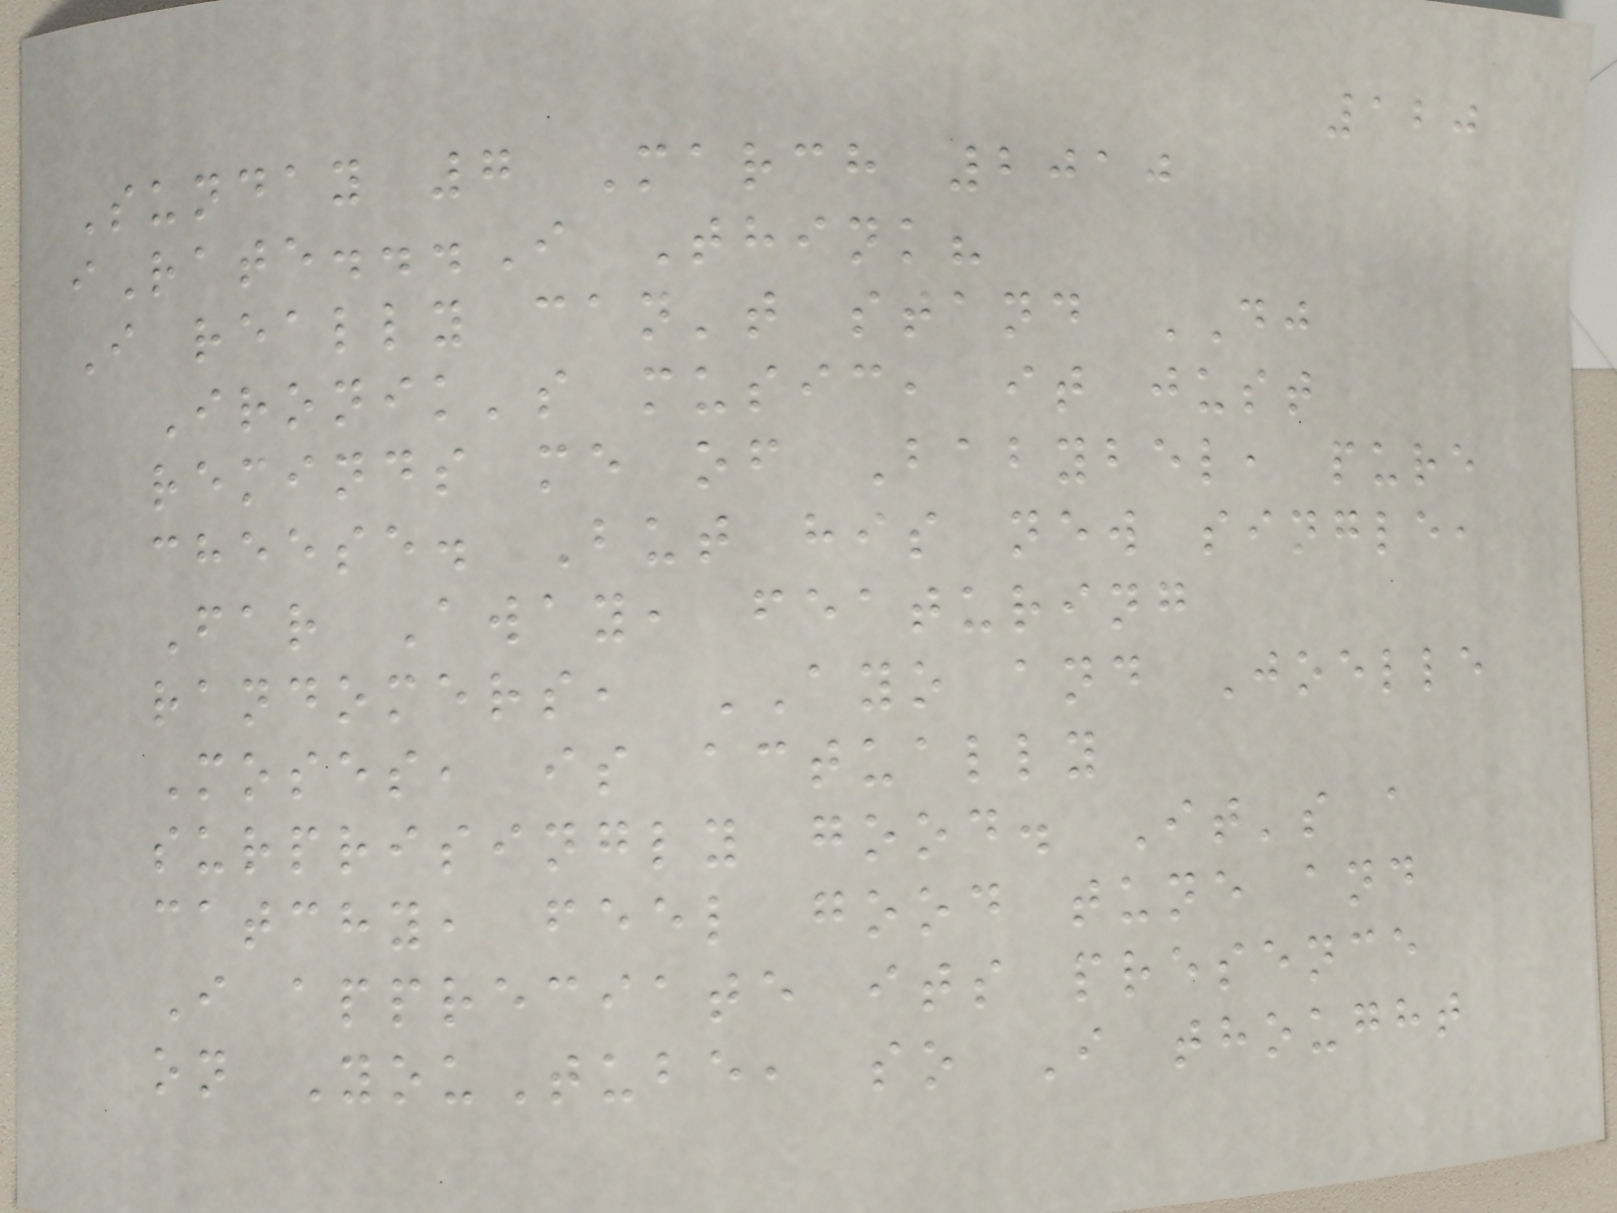120
Sunday 7 March 2010
iRate...I Think?
I really can't stand DJ
Ironik's music, it just
reminds me of Babybel, pure
cheese. But his new single,
Far Away, featuring
randomers, AYO and Joelle
Moses, is actually
surprisingly good. It's a
catchy, feel good tune and
I appreciate its presence
on YouTube, so I thought
